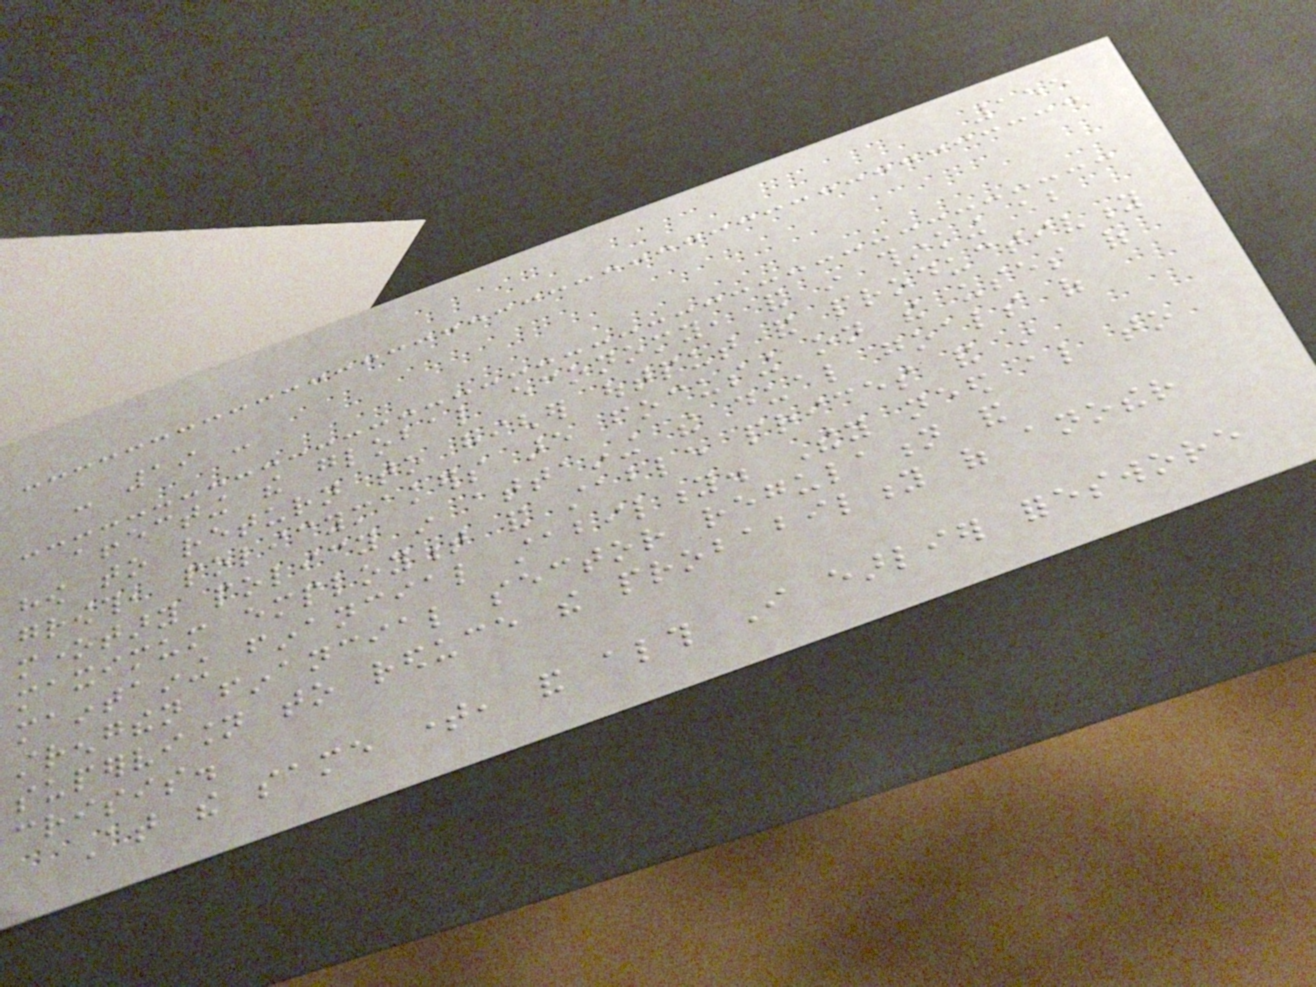155
- 19 -
affecting the global economy, and in thinking about
how to return to higher output and productivity
growth, policymakers are focusing on the uses of
monetary policy in attaining the dual goals of
maximum employment and stable prices and in
maintaining financial stability. They need also to
strengthen financial sector regulation and
supervision to reduce the probability of another
crisis.
At the same time, and although I earlier foreswore
